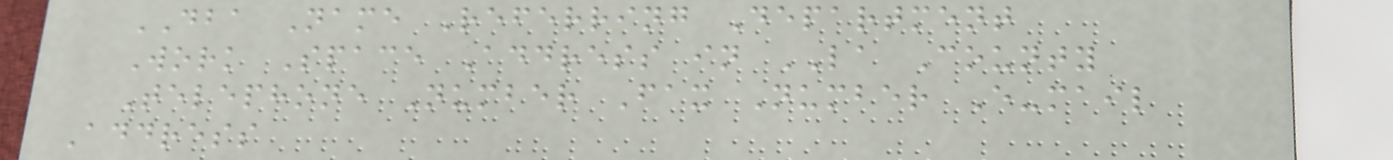DBA Name Referring Department
Work Space Address in LA County
Telephone Number Fax Number E-mail
Address
